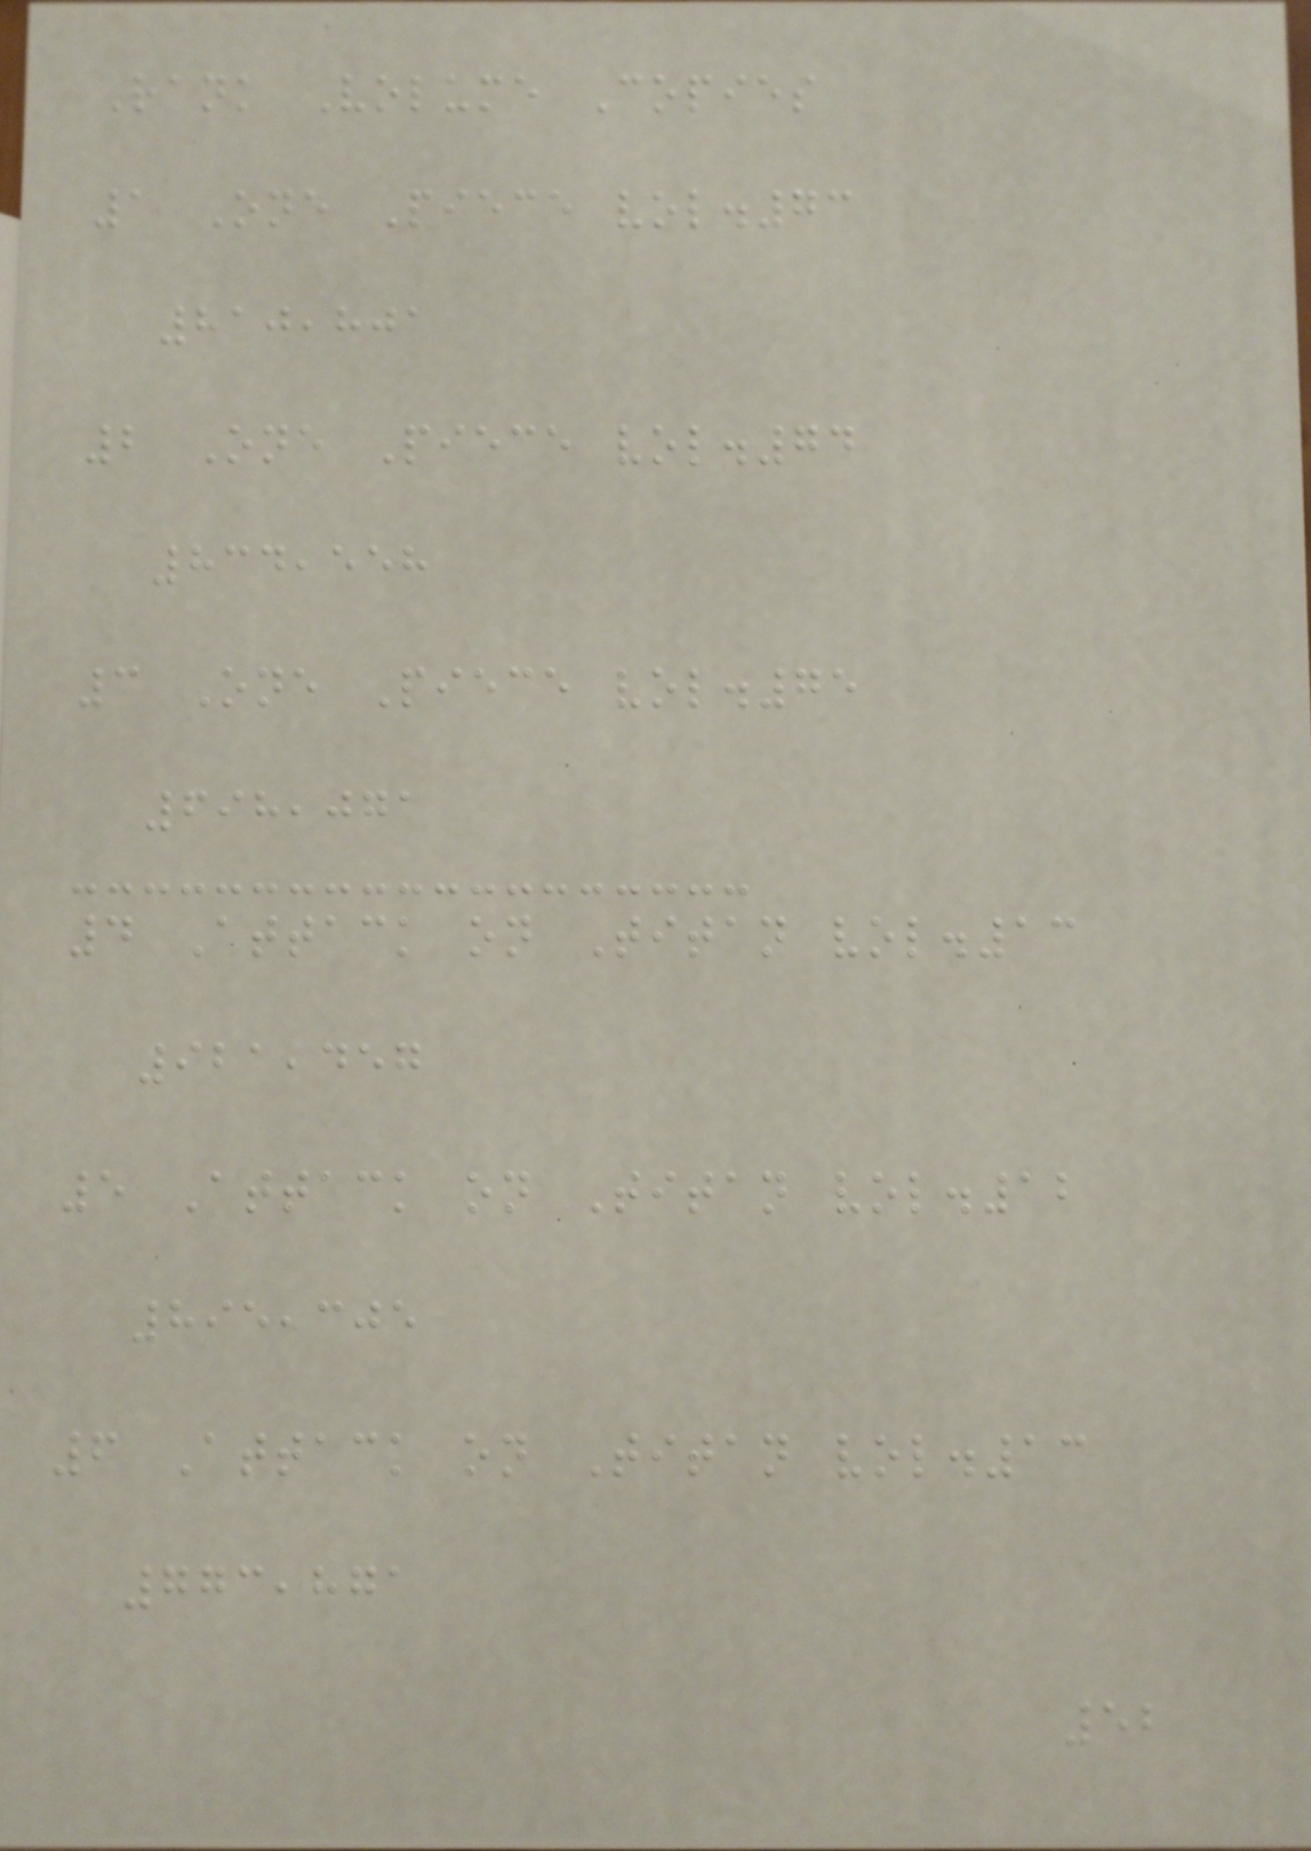Rank Volume Copies
1 One Piece vol.73
810,801
2 One Piece vol.74
834,558
3 One Piece vol.75
698,071
4 Attack on Titan vol.13
921,457
5 Attack on Titan vol.12
895,305
6 Attack on Titan vol.13
773,871
52
